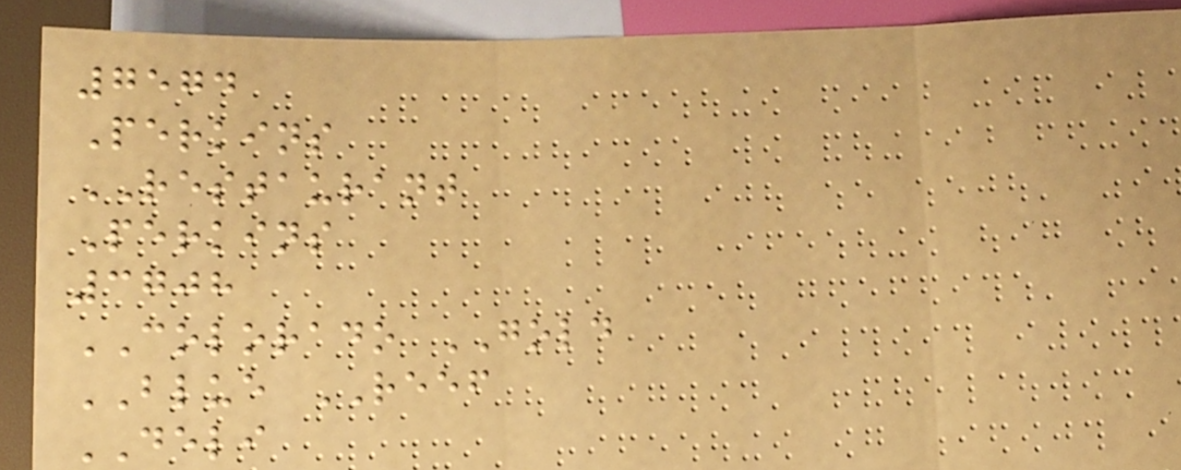7574
Perkins
RESTAURANT
Perkins
3708
COLORADO GOLD
BLUE REEF
DELI
